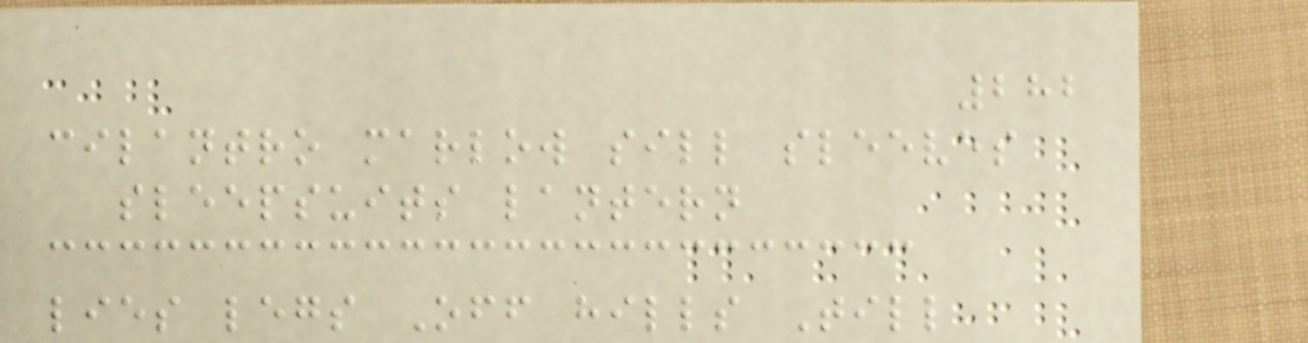282
cilantro marlow sill sleeves
sleepsuits lantern
lies legs Off hills Till
